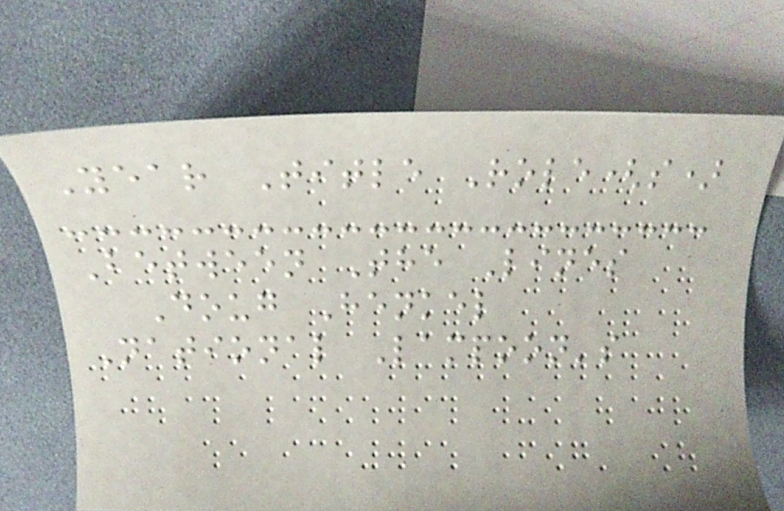Year Title Role(s)
Between The Lines
Doug Henkel
National Lampoon's
